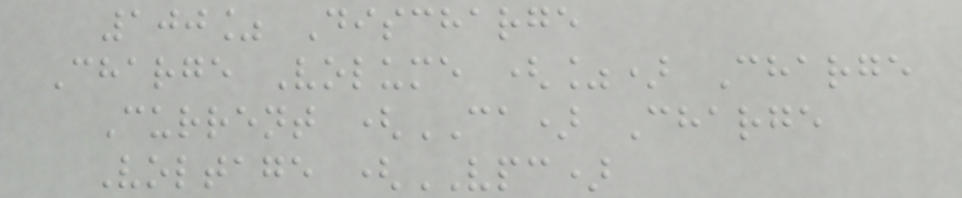100% Discharge
Charge Volume (%) Charge
Current (CA) Charge
Voltage (VPC)
